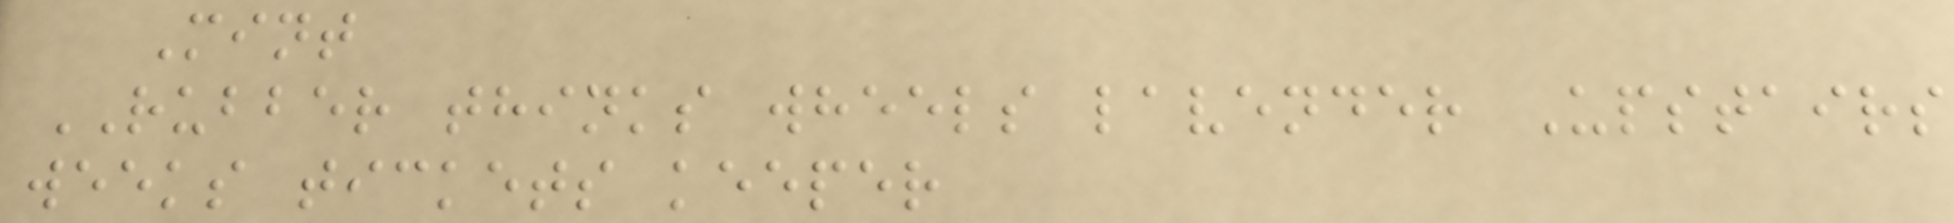Mint
RUBBER thinks wheels lavender Upstairs
weeks tickets keeper
